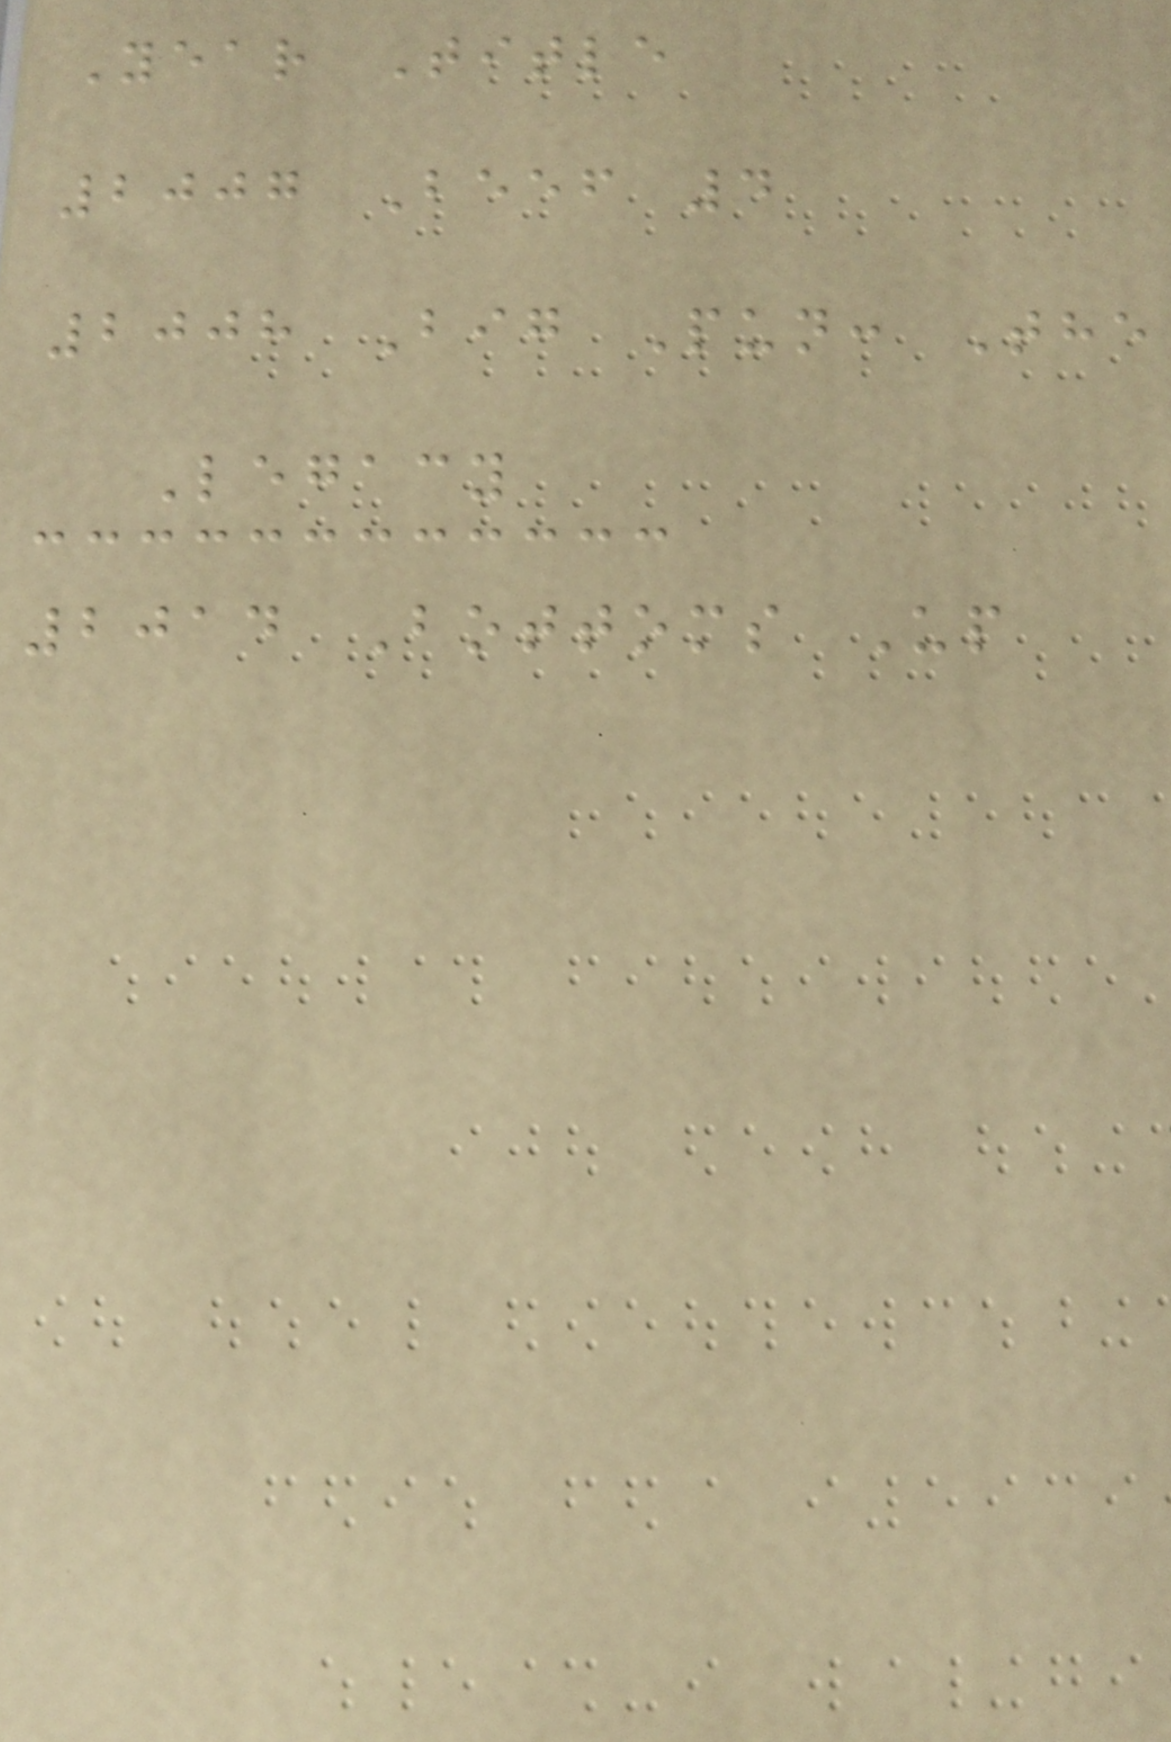Year Title
2007 Beef 4
2008 Big Pun: The
Legacy
2014 Bottoms Up
